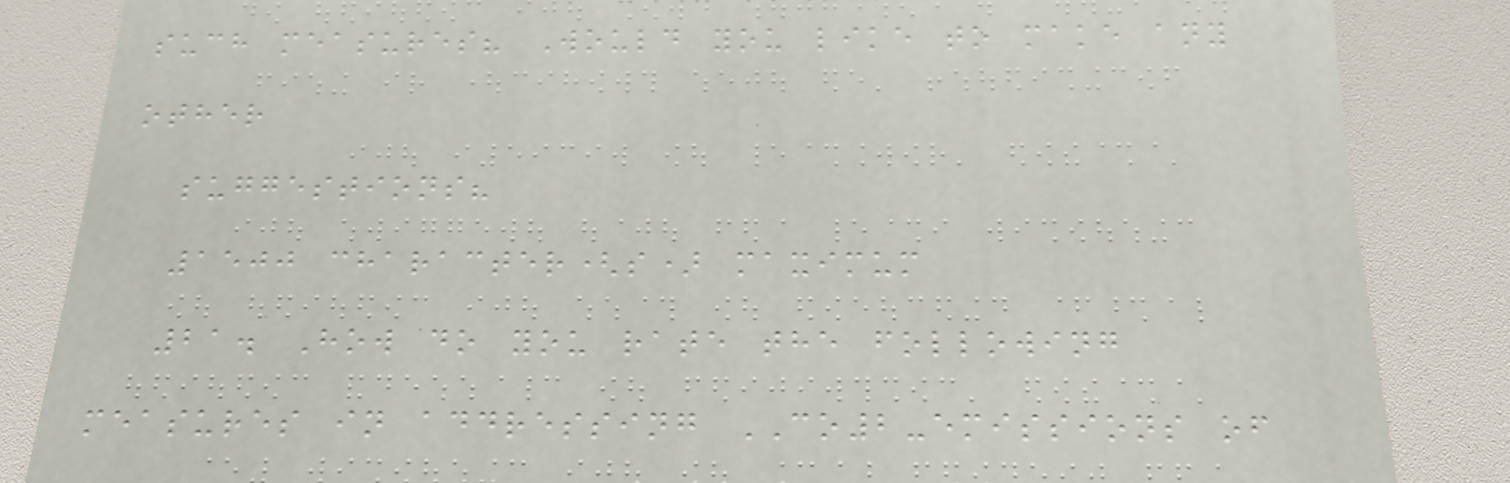such measures? Would you like to make any
other
suggestions?
1500 character(s) maximum
21. How do you rate the following
measures in addressing CO2-emissions of
